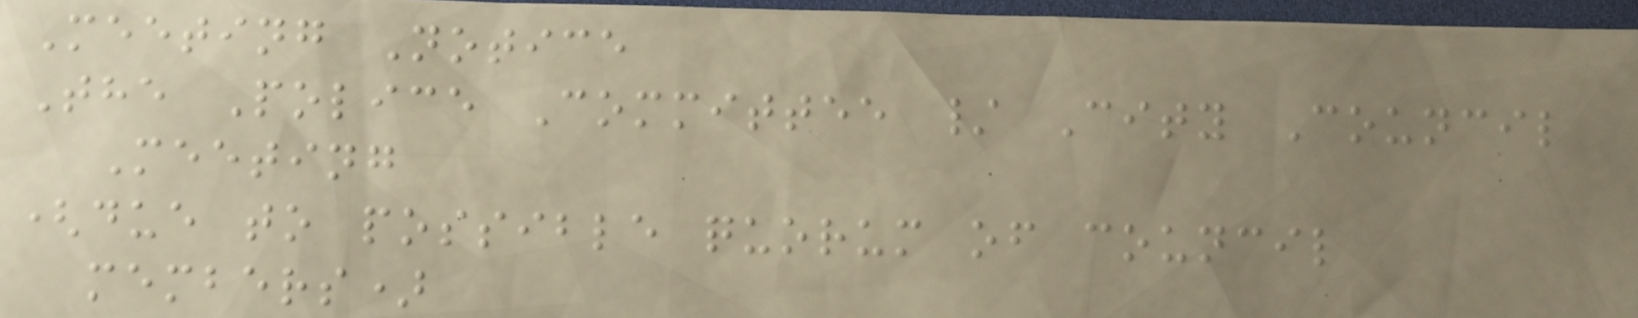Meeting Notice
The Police Committee / City Council
Meeting
(due to possible quorum of council
members)
